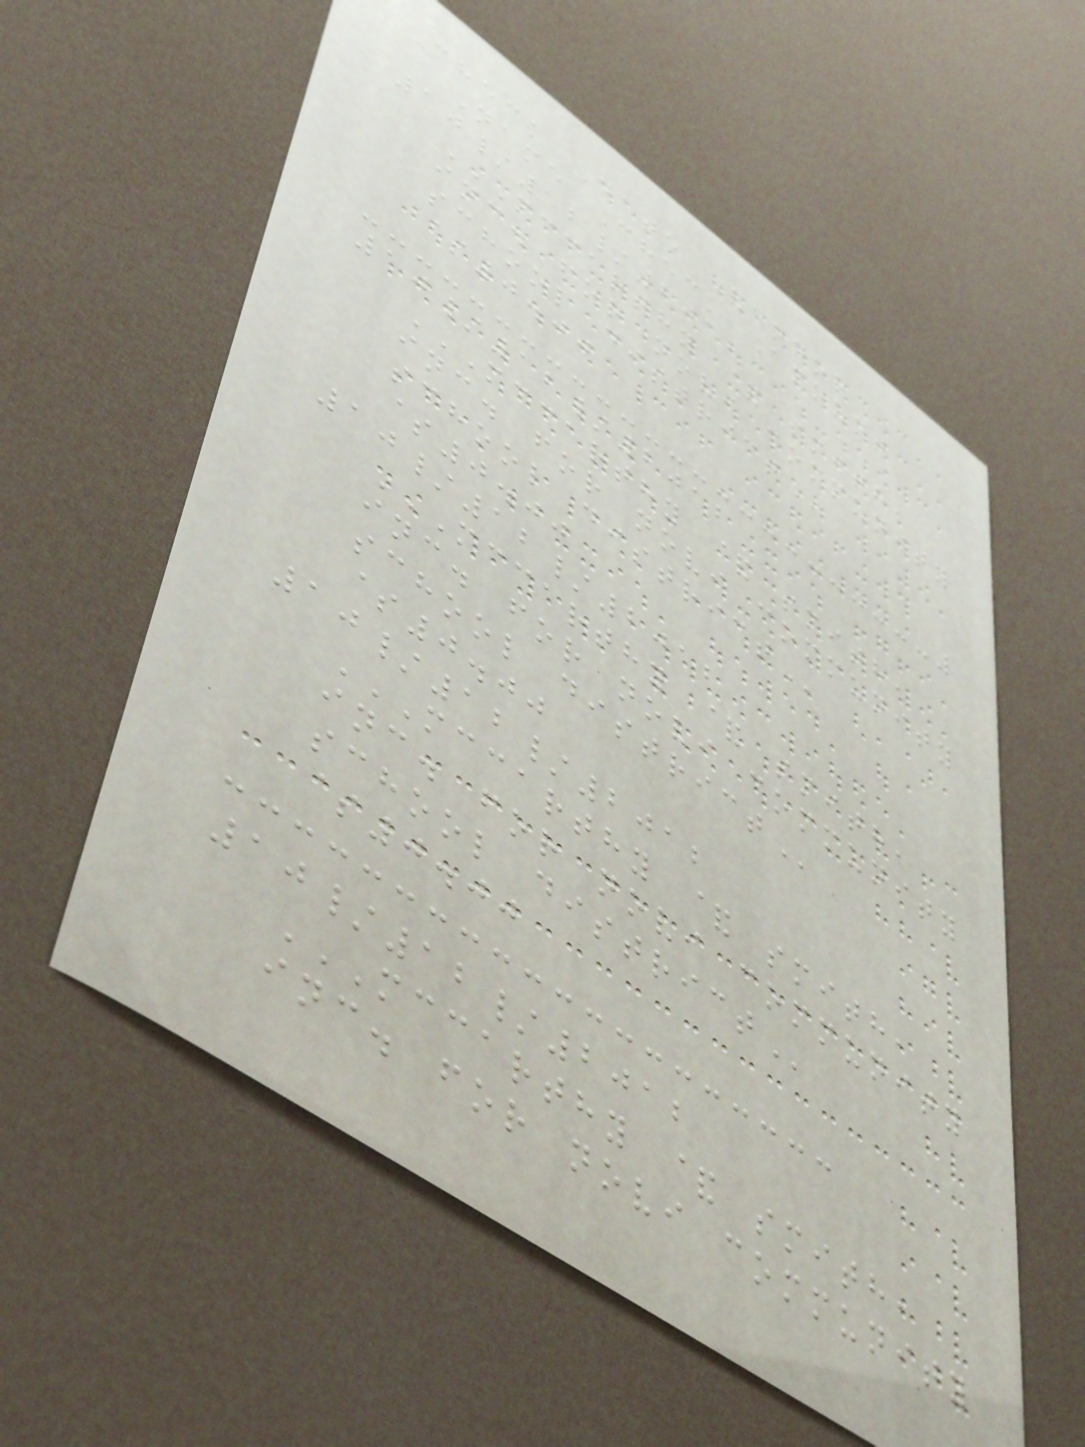Check Date Vendor
Name Check Amount
10/12/2012
MCCARTHY & SMITH,
INC. FOR NOVI COMMUNITY
SCHOOL DISTRICT
$0.00
10/12/2012
MCCARTHY & SMITH,
INC. FOR NOVI COMMUNITY
SCHOOL DISTRICT
$0.00
10/12/2012
MCCARTHY & SMITH,
INC. FOR NOVI COMMUNITY
SCHOOL DISTRICT
$0.00
10/12/2012
MCCARTHY & SMITH,
INC. FOR NOVI COMMUNITY
SCHOOL DISTRICT
$0.00
10/12/2012
MCCARTHY & SMITH,
INC. FOR NOVI COMMUNITY
